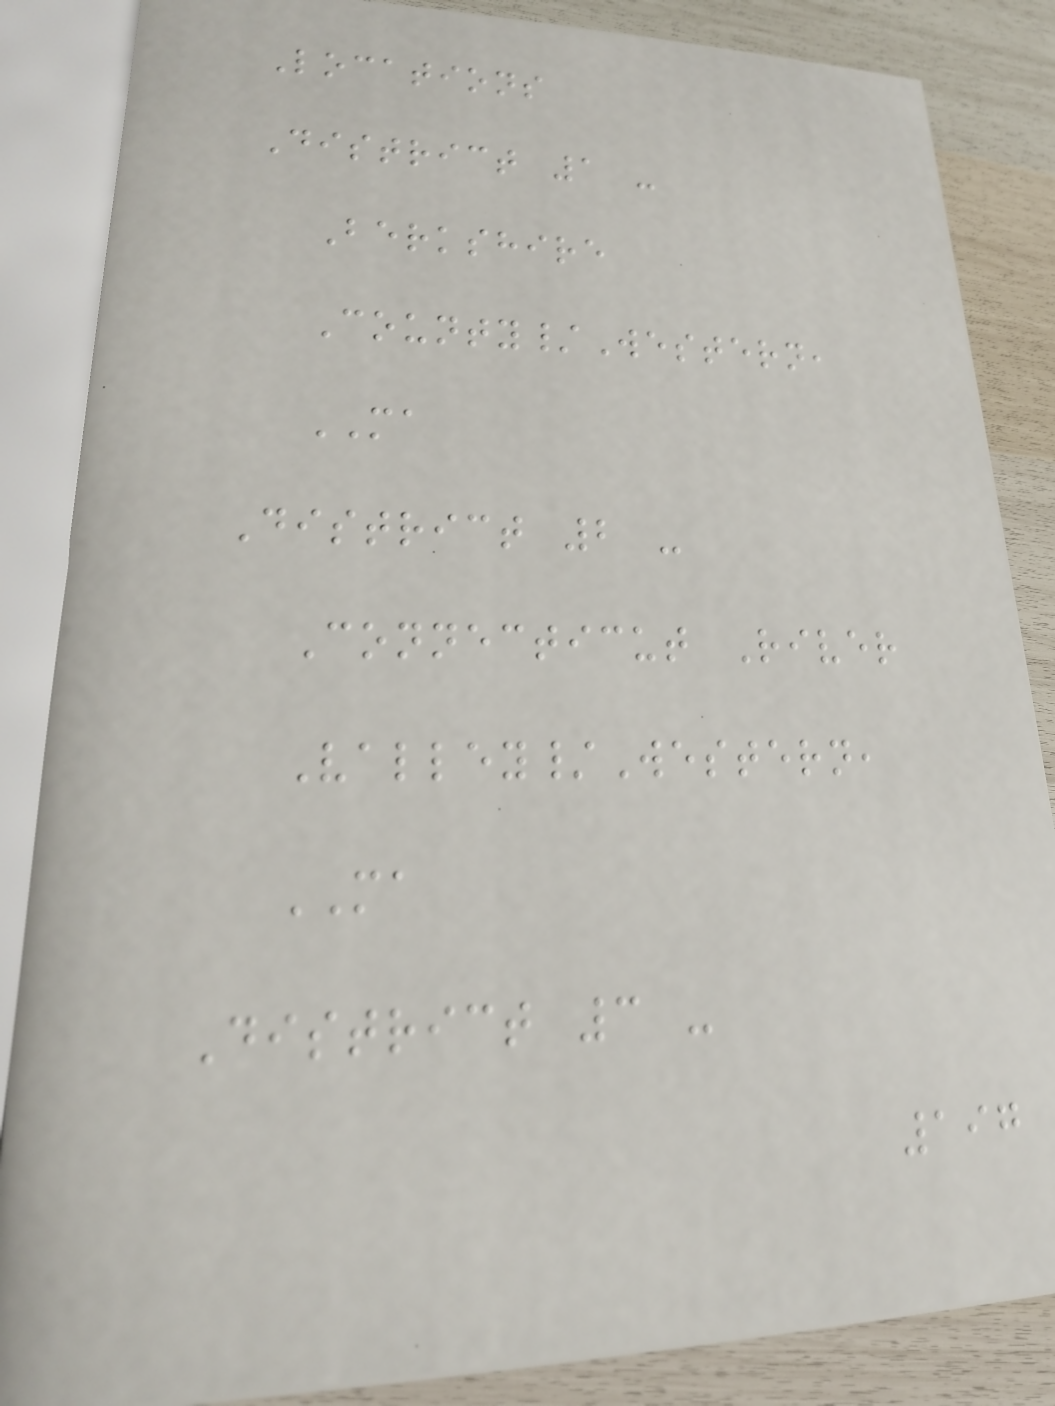Locations
District 1 -
Berkshire
County/Western,
MA
District 2 -
Connecticut River
Valley/Western,
MA
District 3 -
197
